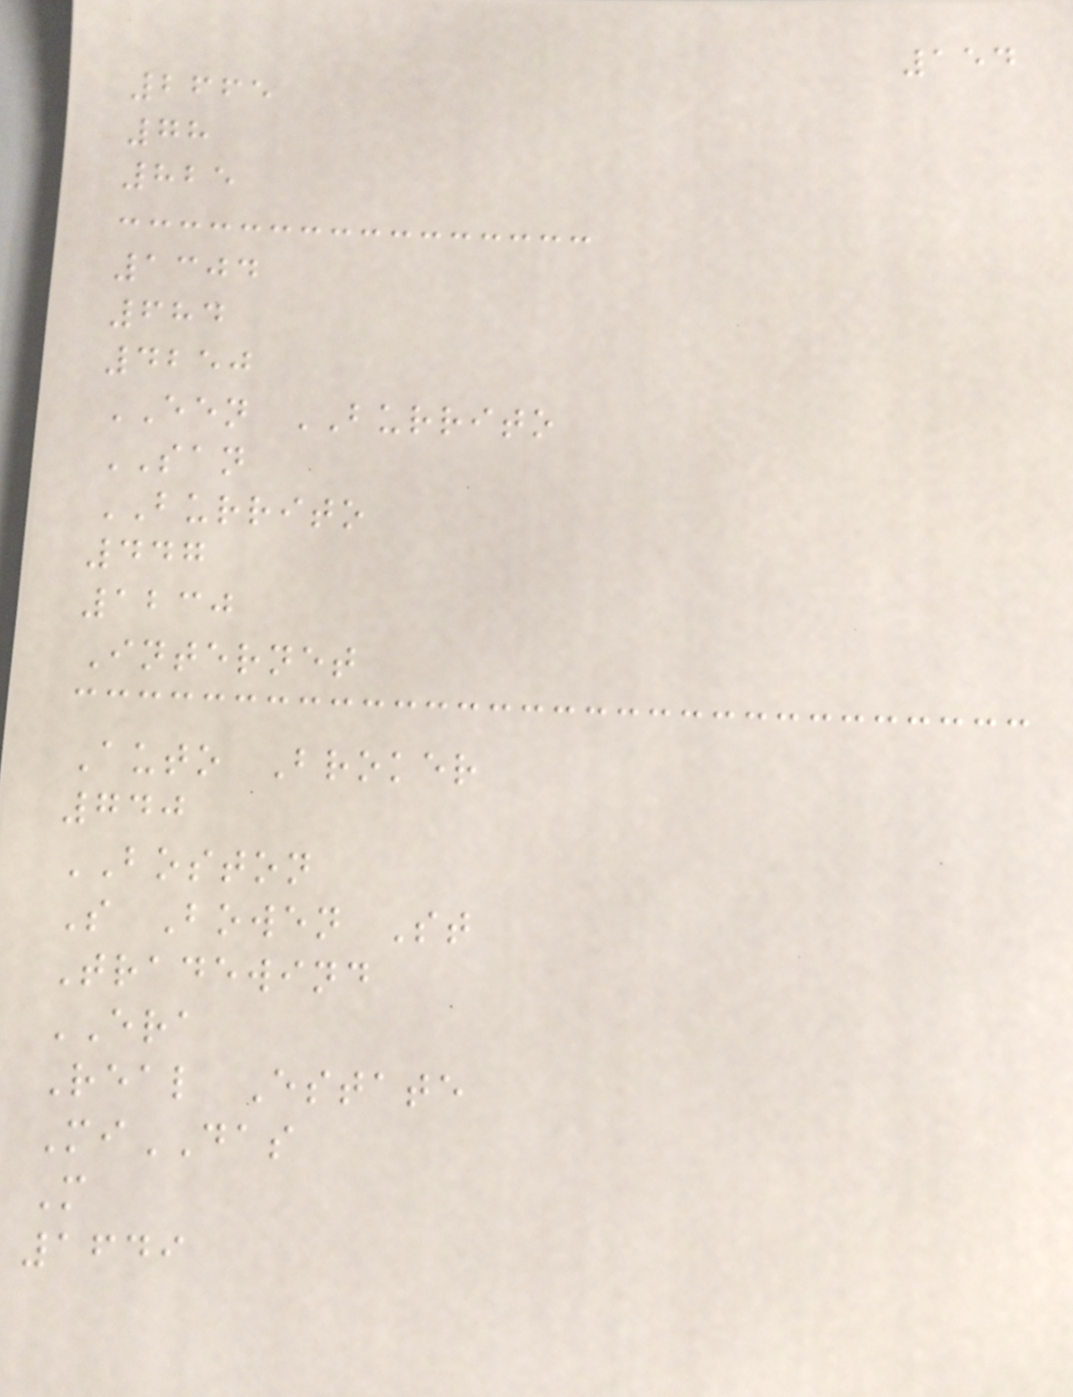154
2665
78
825
1304
684
4250
EEN BURRITO
SAN
BURRITO
447
1230
Internet
Auto Broker
740
BOSTON
S Bowen St
Tradewind
ERA
Real Estate
MiDAS
M
1649
